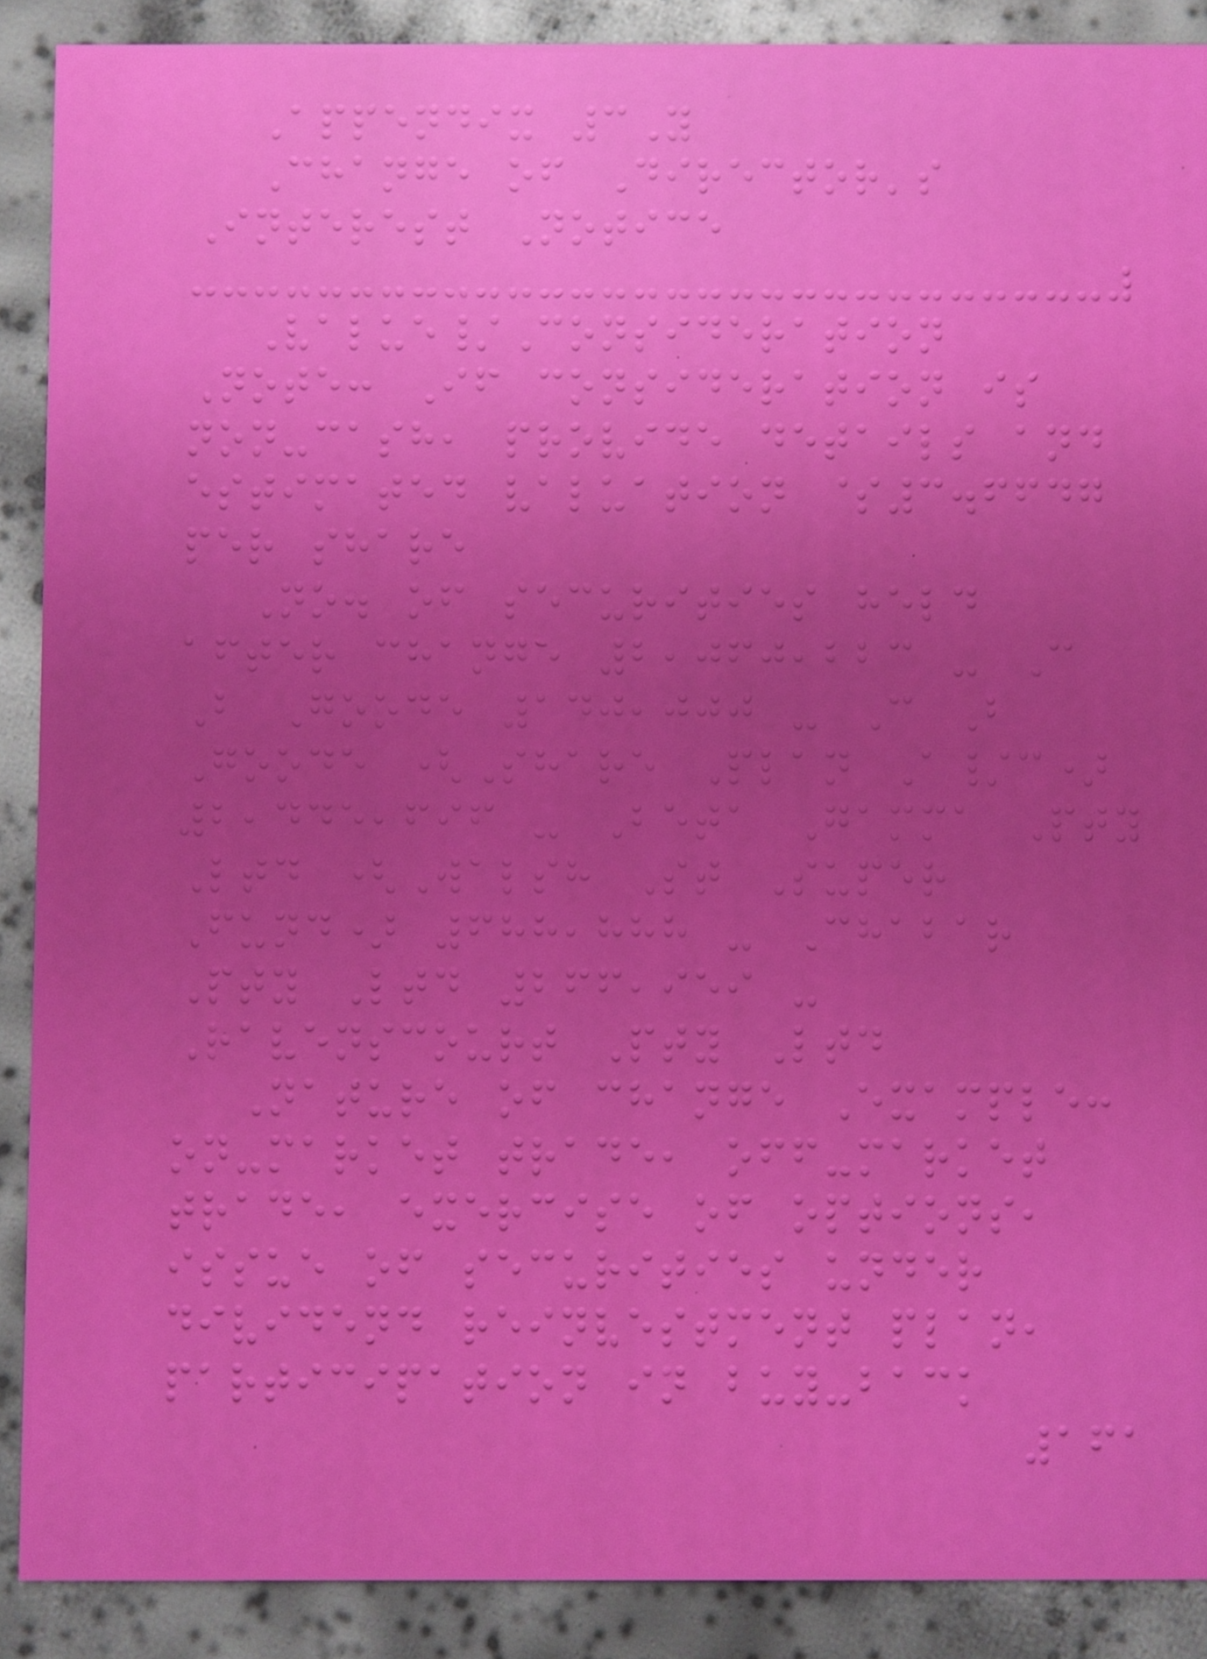Appendix 3Y
Change of Director's
Interest Notice
Value/Consideration
Note: If consideration is
non-cash, provide details and
estimated valuation $3.6647
per share
No. of securities held
after change 2,060,223 - C
B Goode 140,000 - C B
Goode (Share Plan A/c)
2,445,696 - Beta Gamma Pty
Ltd (Walsh St Super
Fund) 688,888 - Chabar
Pty Ltd 266,959 -
Ravenscourt Pty Ltd
Nature of change Example:
on-market trade, off-market
trade, exercise of options,
issue of securities under
dividend reinvestment plan,
participation in buy-back
161
